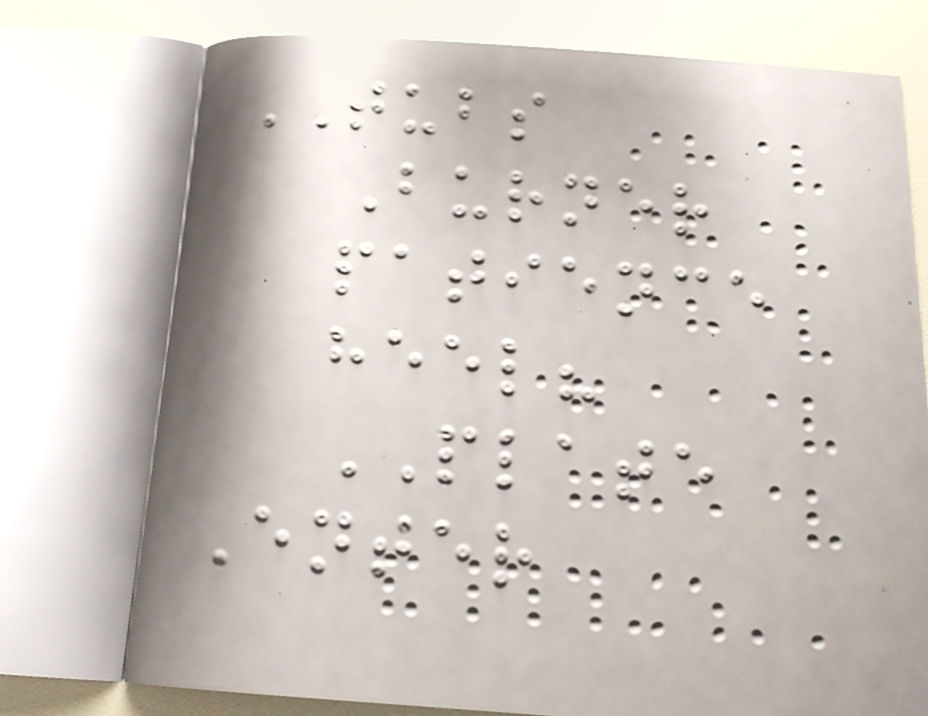TUBS
Burner
patience
heel?
PLATE
Enter
